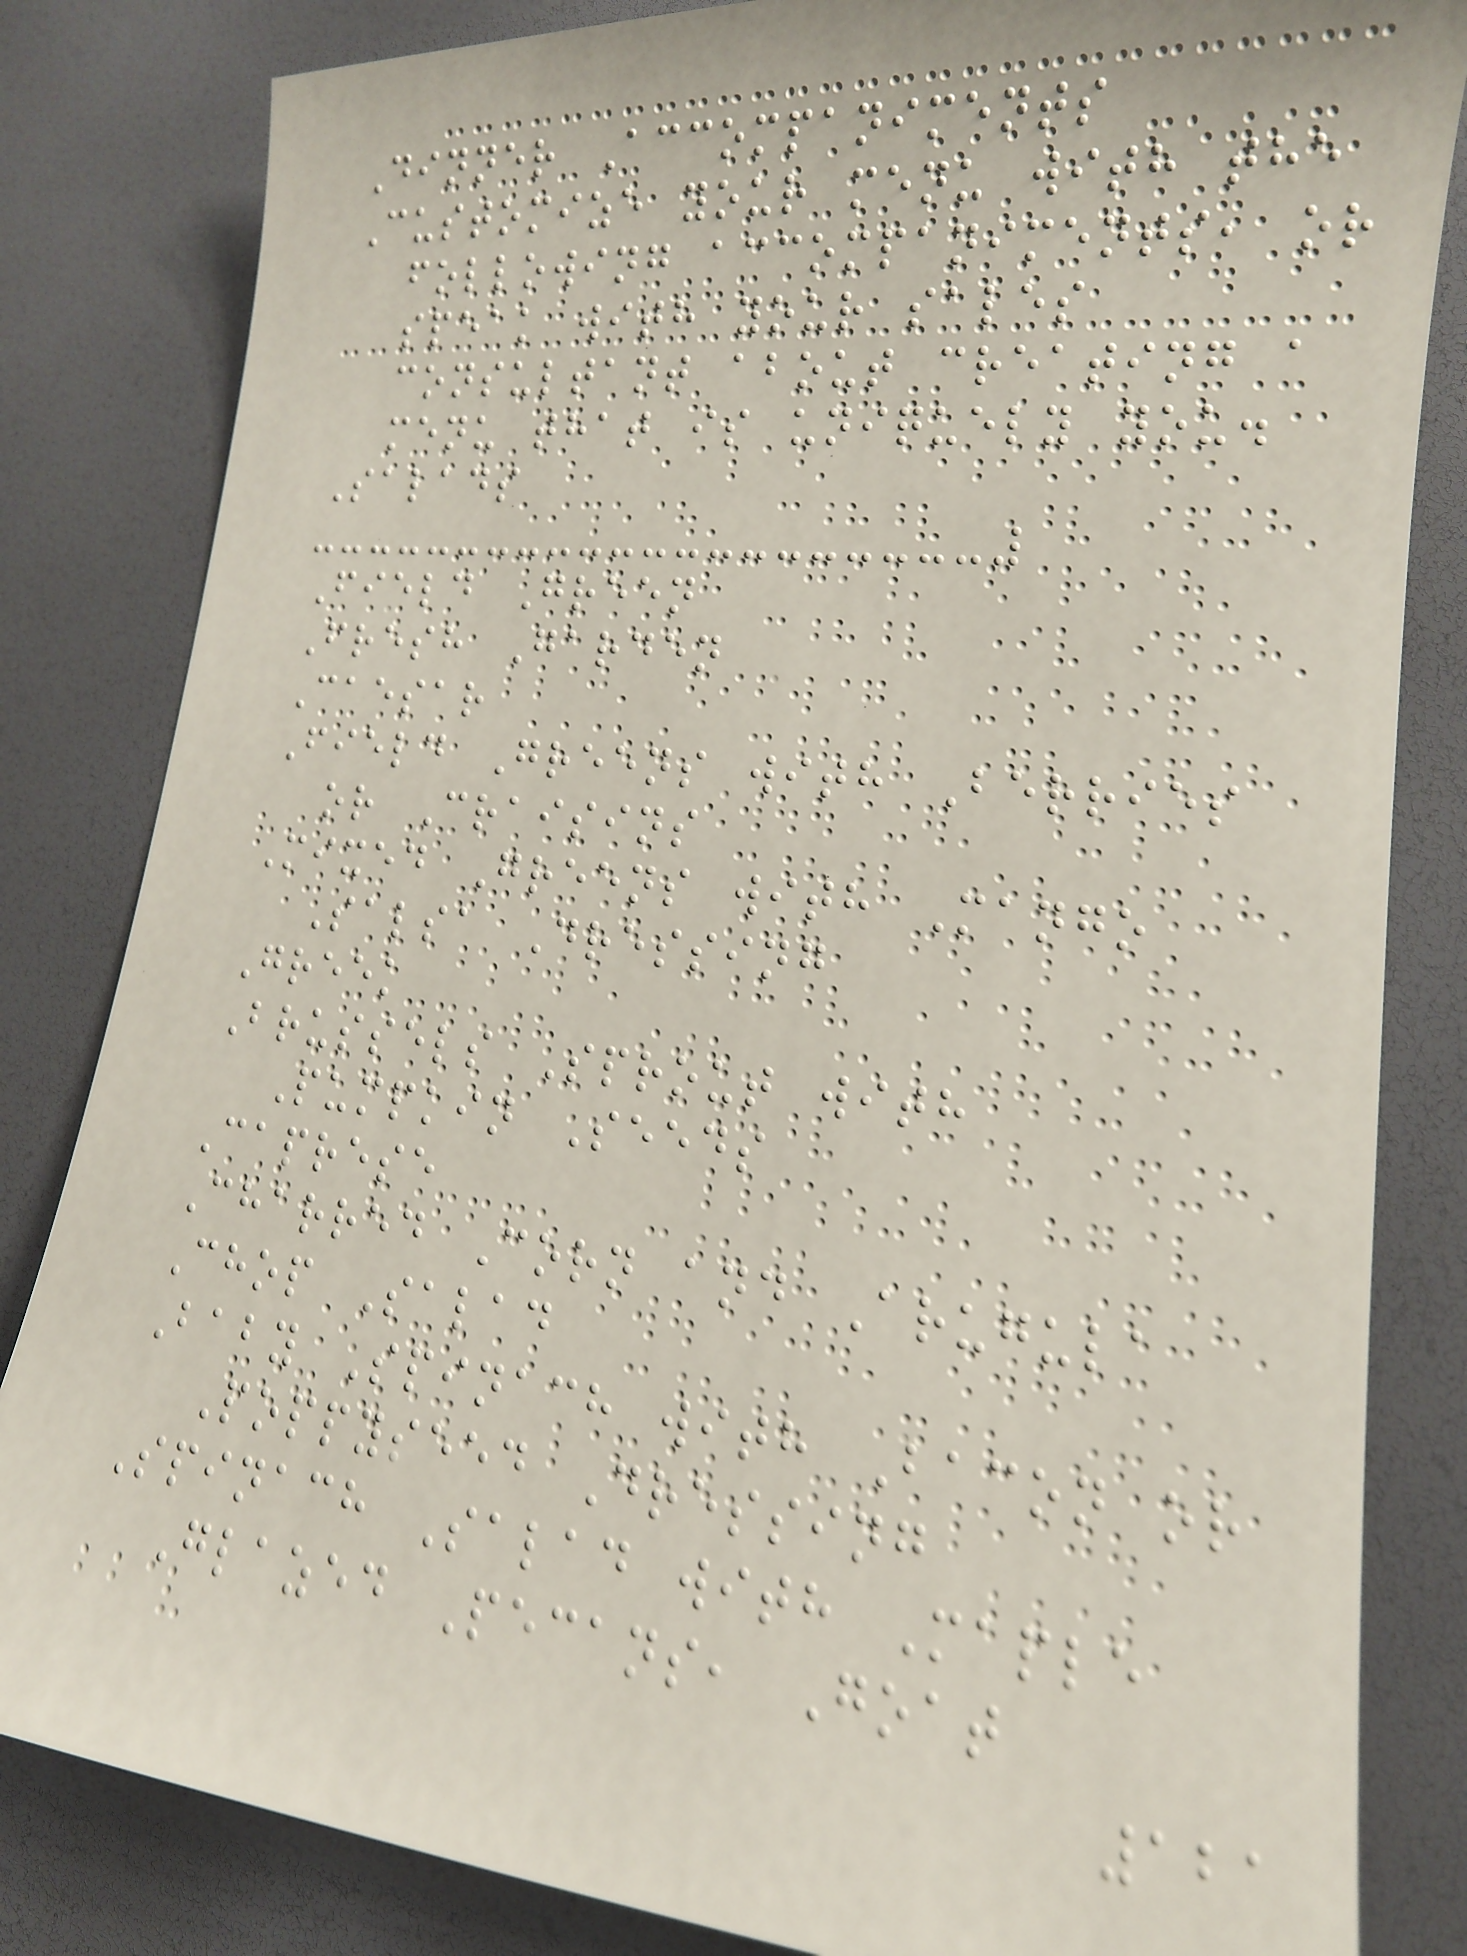Dinner Accompaniments
Customize your menu with the
following accompaniments, or
speak with your sales
consultant about creating a
menu that is uniquely you.
Salads
Field Green
Fresh Garden
Caesar
Field Greens with Berries
or Craisins
Mixed Greens with Mango
Salsa Dressing
Greek
Brussels Sprout with
Pumpkin Seeds
Caprese
Charred Corn and Arugula
Chop Salad
Baby Spinach with Bacon or
Poppyseed Dressing
Spinach Salad with Maple
Glazed Pecans, Goat
121
